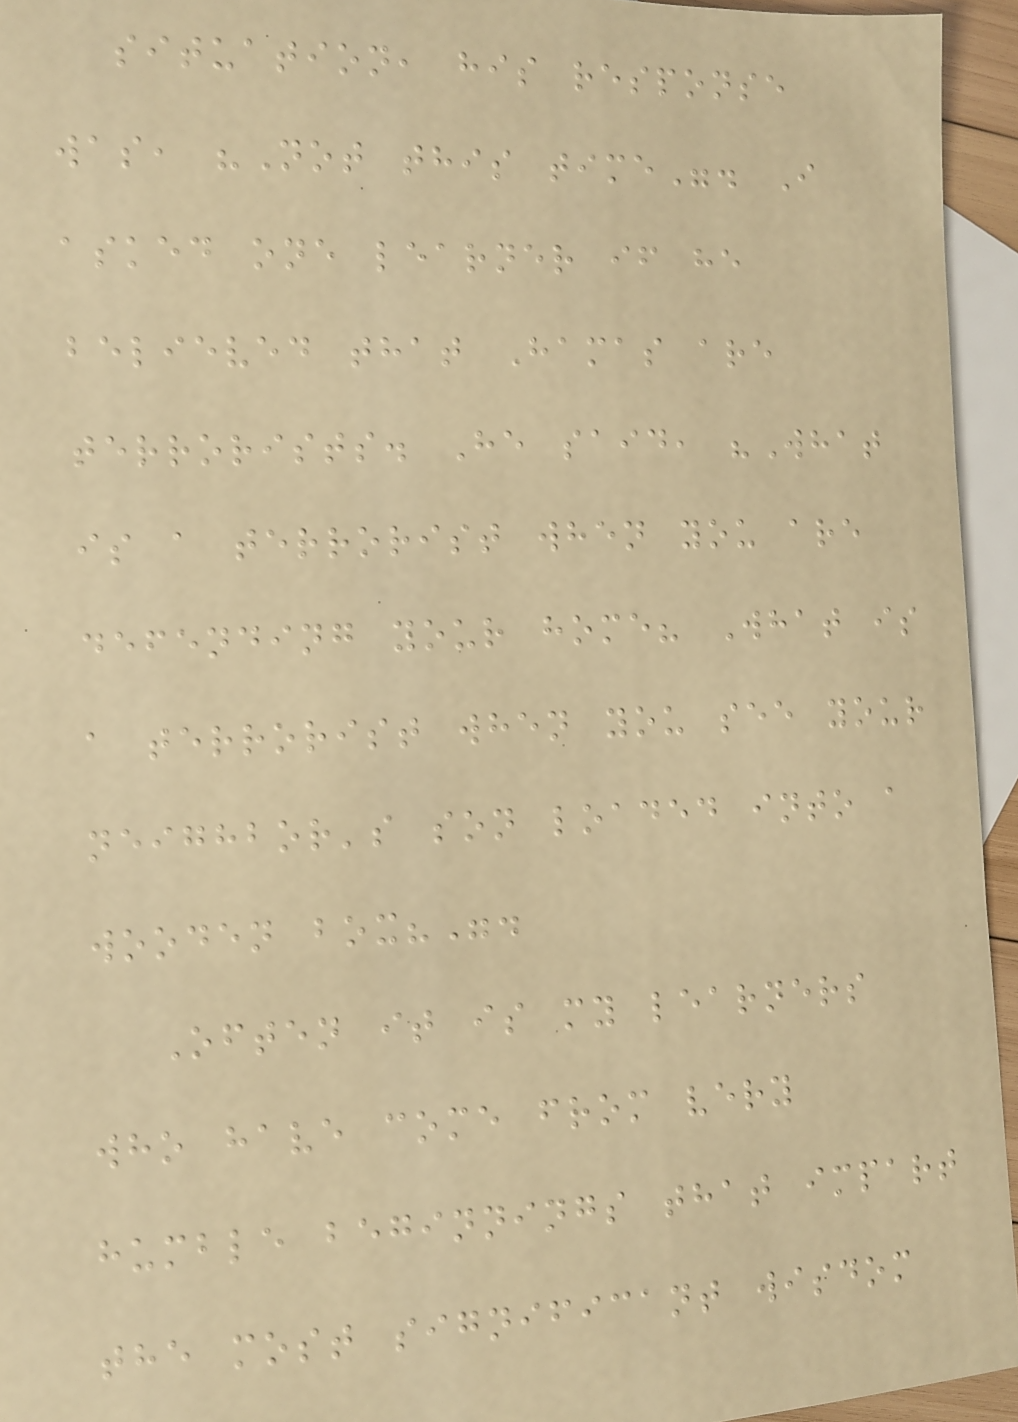situation, his response
was, "Not this time". I
asked one learner if he
believed that Hamas are
terrorists. He said, "What
is a terrorist when you are
defending your home? What is
a terrorist when you see your
neighbor's son loaded into a
wooden box?".
Often it is my learners
who have come from very
humble beginnings that impart
the most significant wisdom
